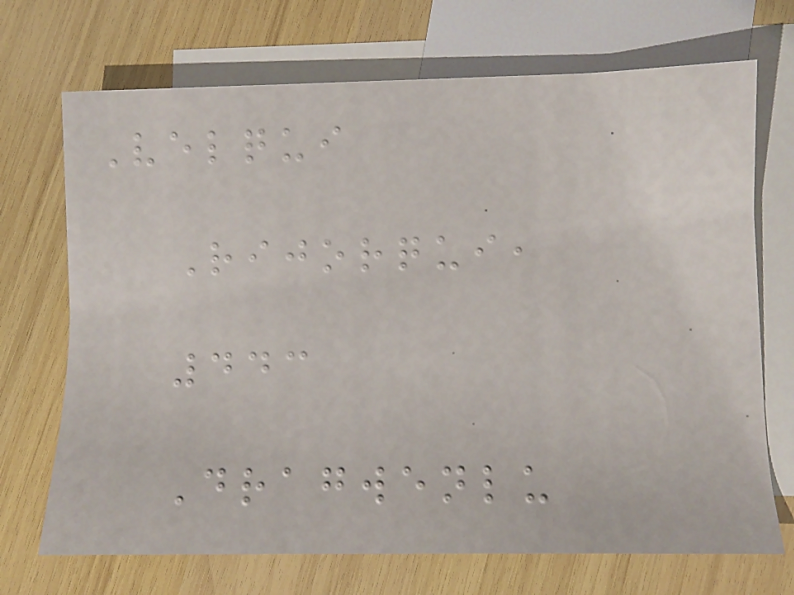Velqui
Rijorqui,
443
Dragwenlu
